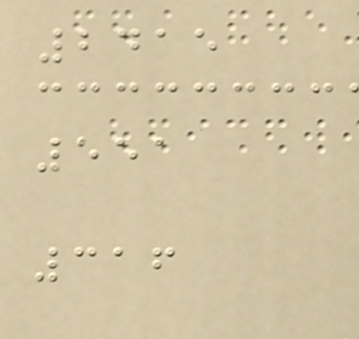2415
551
316
